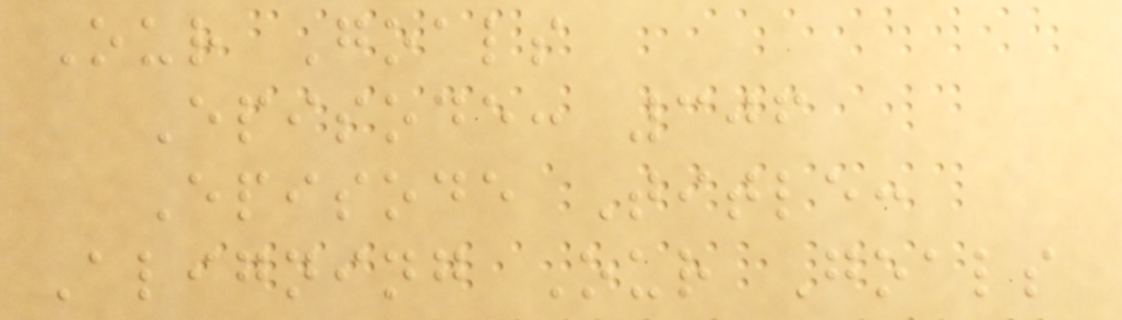Our Goals
Episode: 306
Episode Title:
Aligning Our Goals
